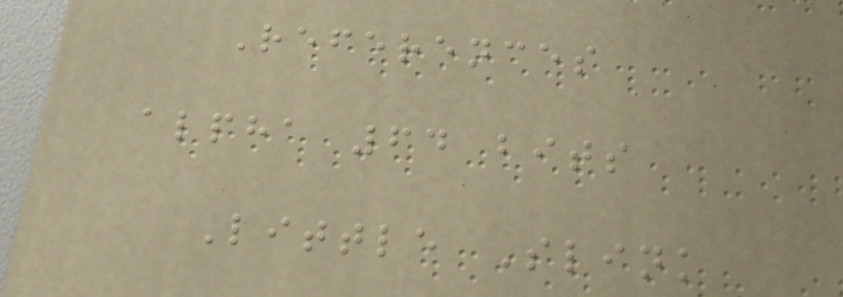References
alpha 64 bits
Little Slink
